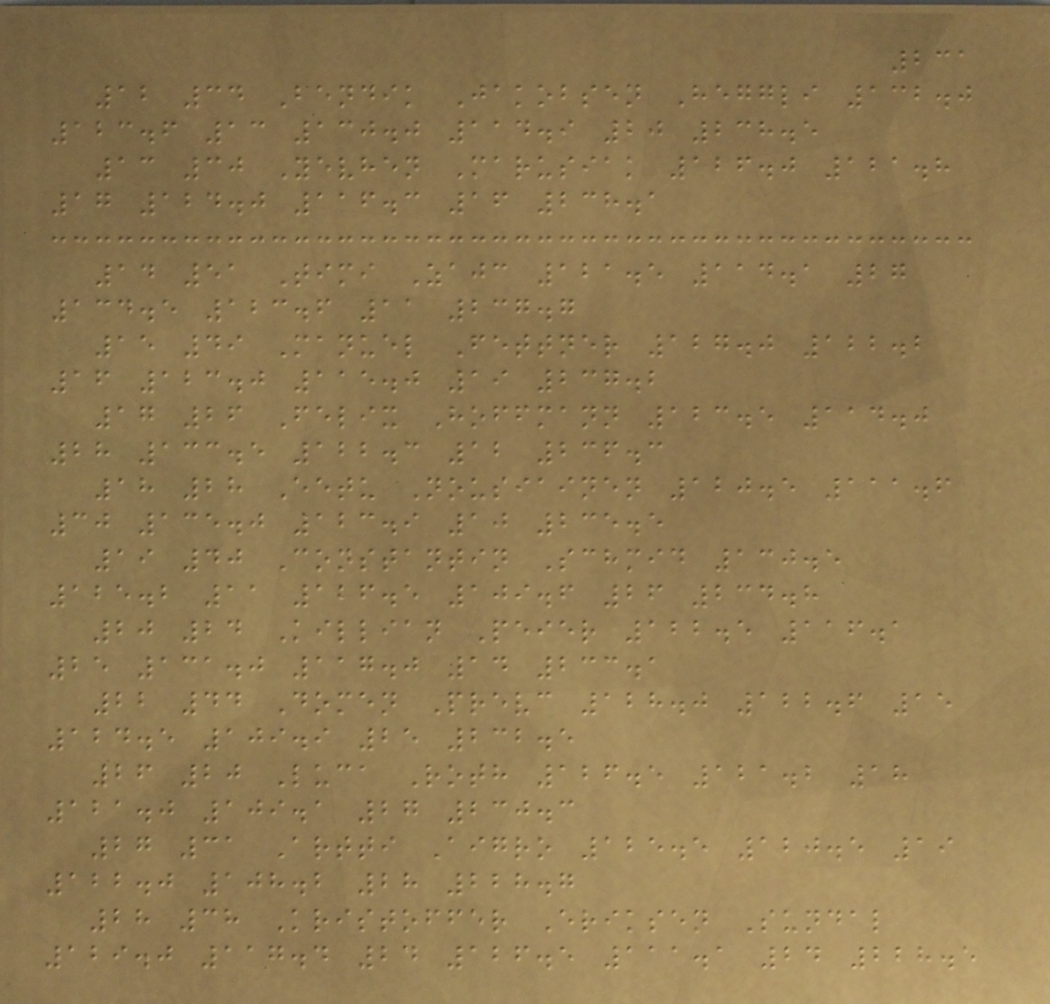231
12 34 Bendik Jakobsen Heggli 132.0
123.6 13 130.0 114.9 20 238.5
13 30 Yevhen Marusiak 126.0 121.8
17 124.0 116.3 16 238.1
14 51 Timi Zajc 121.5 114.1 27
134.5 123.6 11 237.7
15 49 Manuel Fettner 127.0 122.2
16 123.0 115.0 19 237.2
17 26 Felix Hoffmann 123.5 114.0
28 133.5 122.3 12 236.3
18 28 Eetu Nousiainen 120.5 111.6
30 135.0 123.9 10 235.5
19 40 Constantin Schmid 130.5
125.2 11 126.5 109.6 26 234.8
20 24 Killian Peier 122.5 116.1
25 131.0 117.0 14 233.1
22 44 Domen Prevc 128.0 122.6 15
124.5 109.9 25 232.5
26 20 Luca Roth 126.5 121.2 18
121.0 109.1 27 230.3
27 31 Artti Aigro 125.5 120.5 19
122.0 108.2 28 228.7
28 38 Kristoffer Eriksen Sundal
129.0 117.4 24 126.5 111.1 24 228.5
